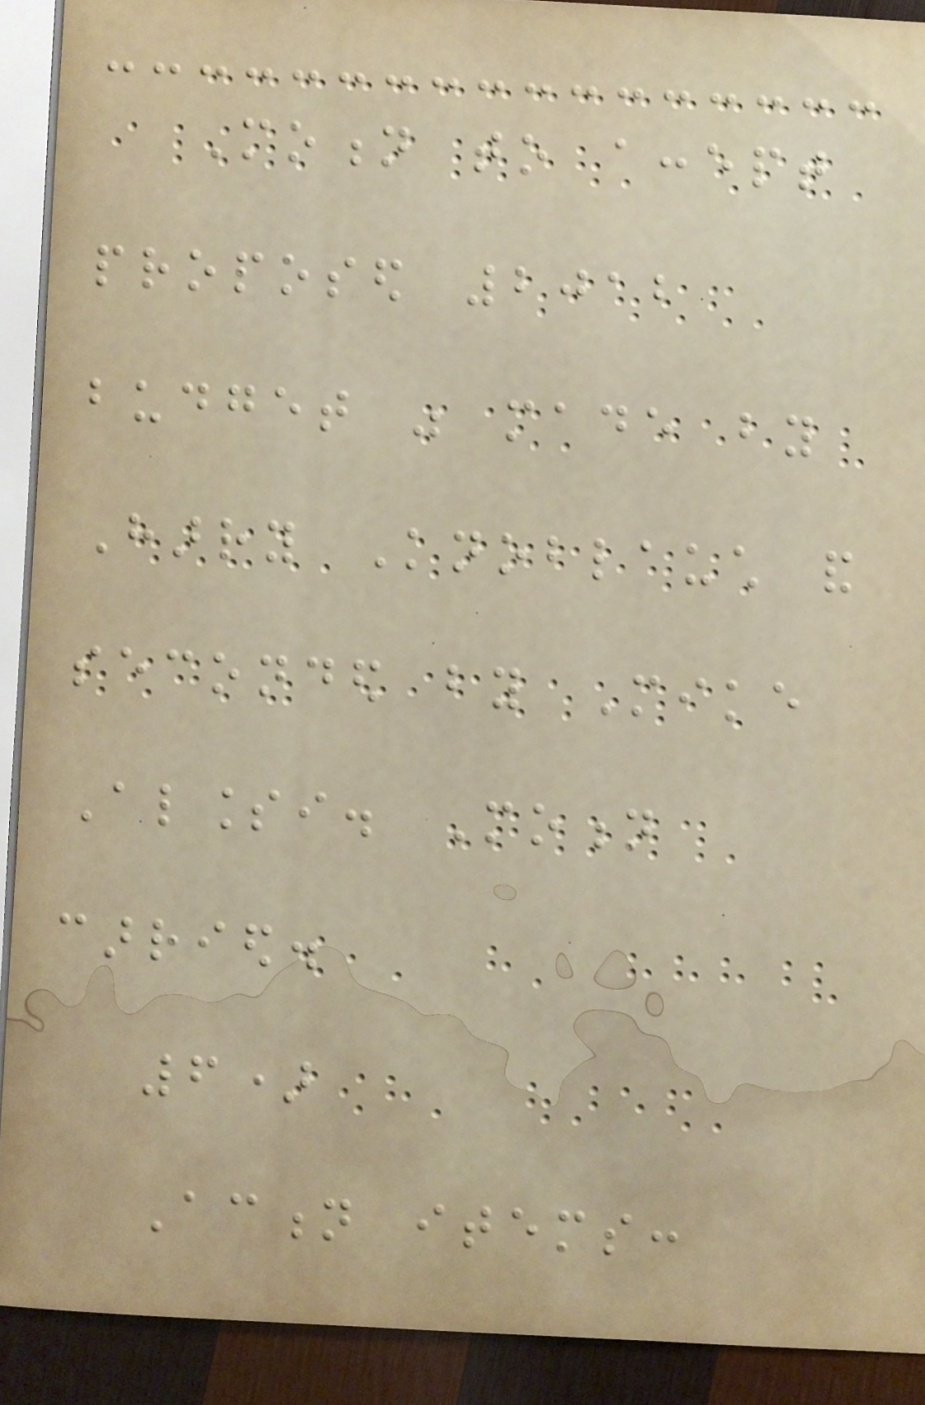Motion to accept
proposed 2012
budget was made by
Harry Knoblauch and
seconded by Mike
Allessi. Motion
carried.
6)
Action items:
